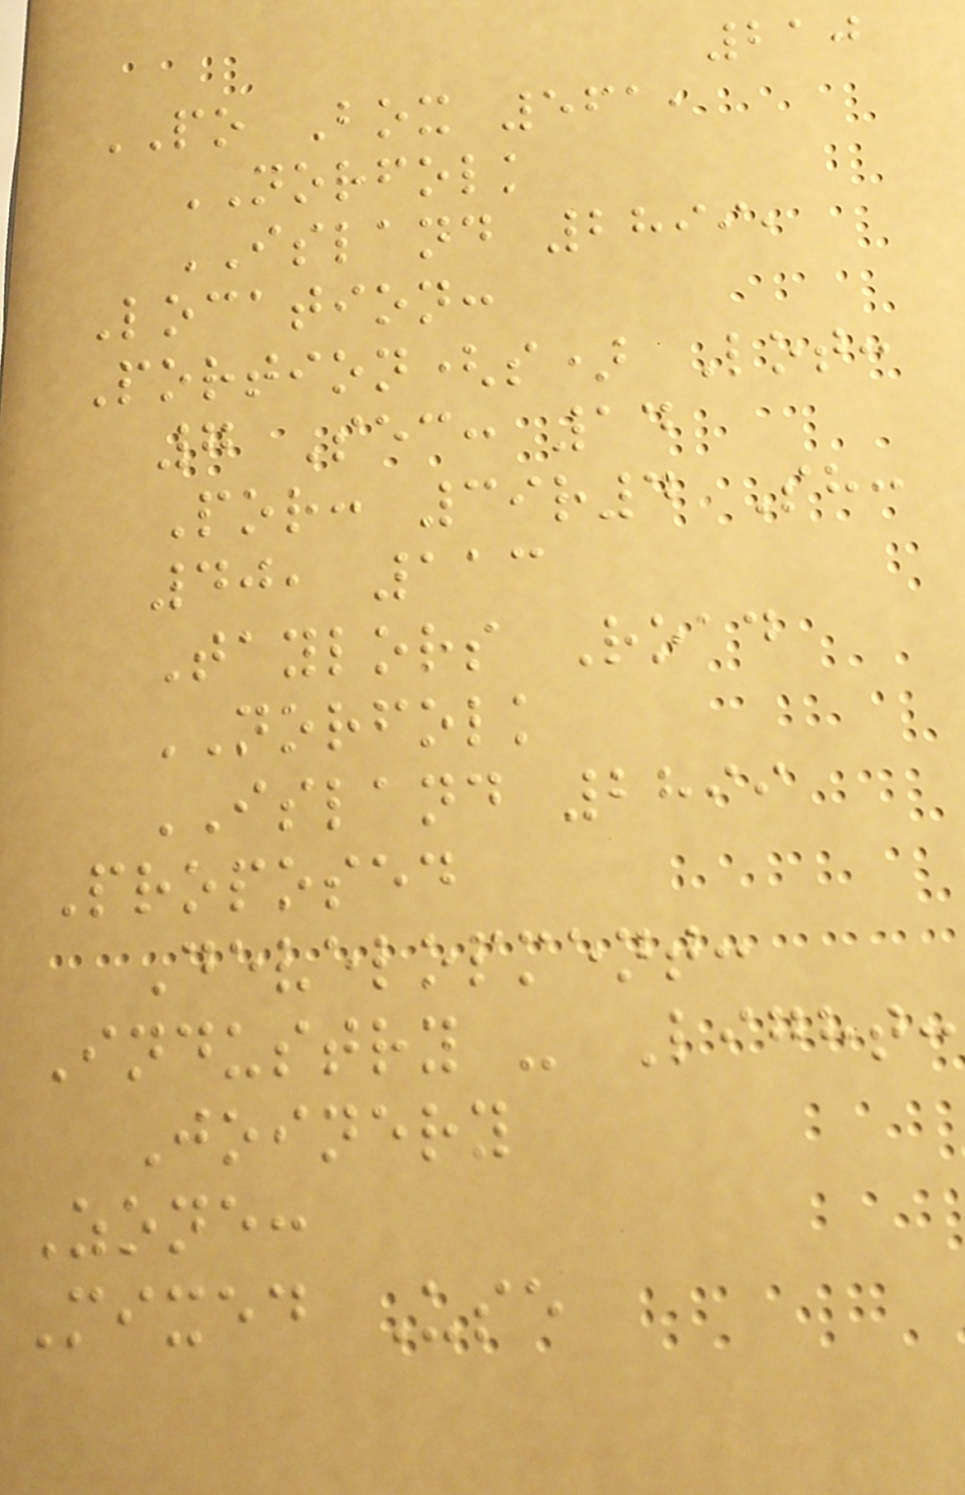210
PO Box 561,
NORFOLK
ISLAND 2899,
Location:
Portion(s) Lot:
7 Sec: 14
Por: 39r4 Sh:
40, 113
Taylors Road
NORFOLK
ISLAND 2899
Proposed
Development:
Industry - Light:
Joinery
Zone:
Mixed Use
